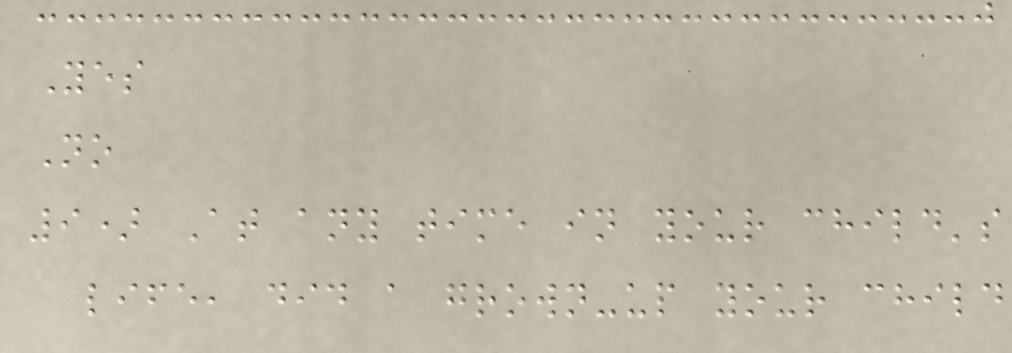Yes
No
9) At any time in your child's
life, did a grown-up your child
